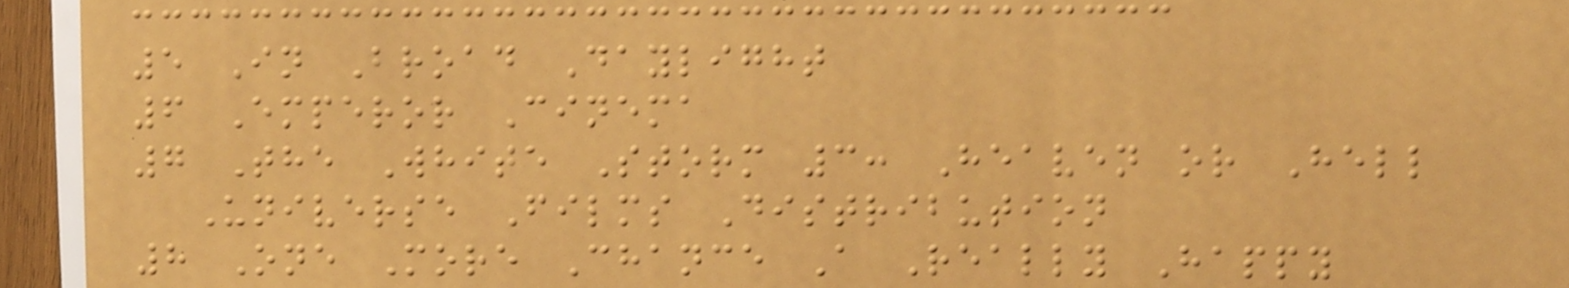5 In Broad Daylight
6 Emperor Cinema
7 The White Storm 3: Heaven or Hell
Universe Films Distribution
8 One More Chance A Really Happy
